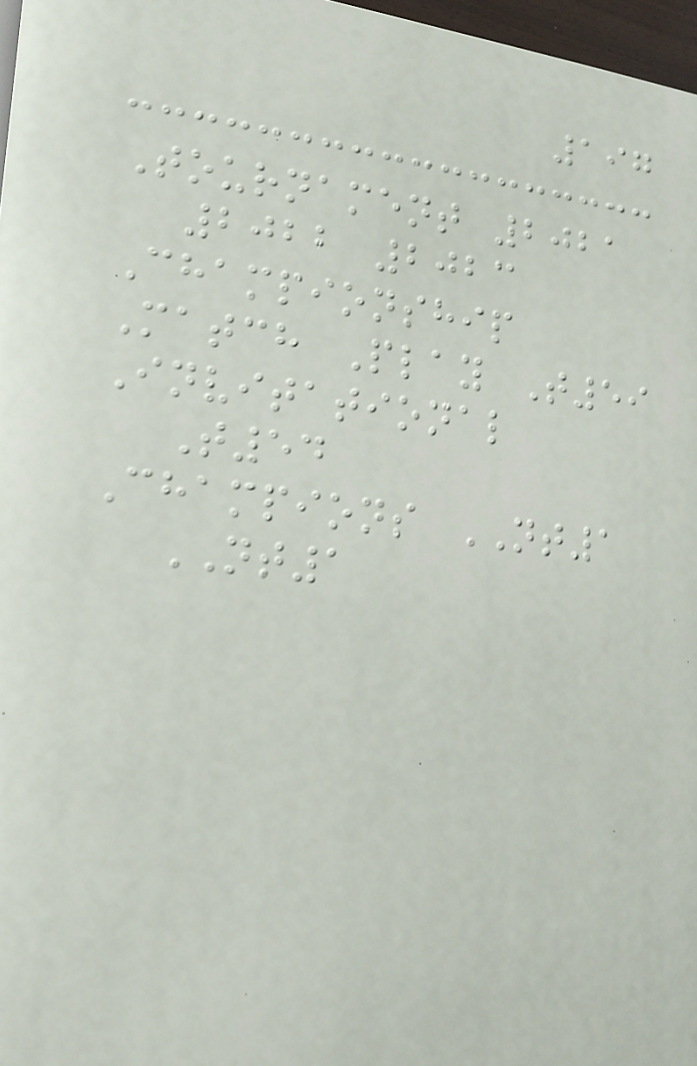197
Tournament 2021
2022 2023
Championship
Match Play T59
Invitational
T54
Champions NT1
NT1
